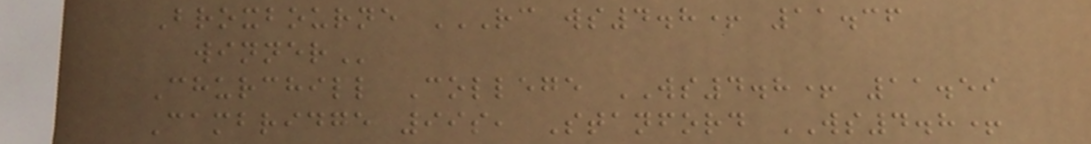Broxbourne RC WS4.8+ 11.36
WINNER
Churchill College WS4.8+ 11.59
Cambridge 99s, Stanford WS4.8+
